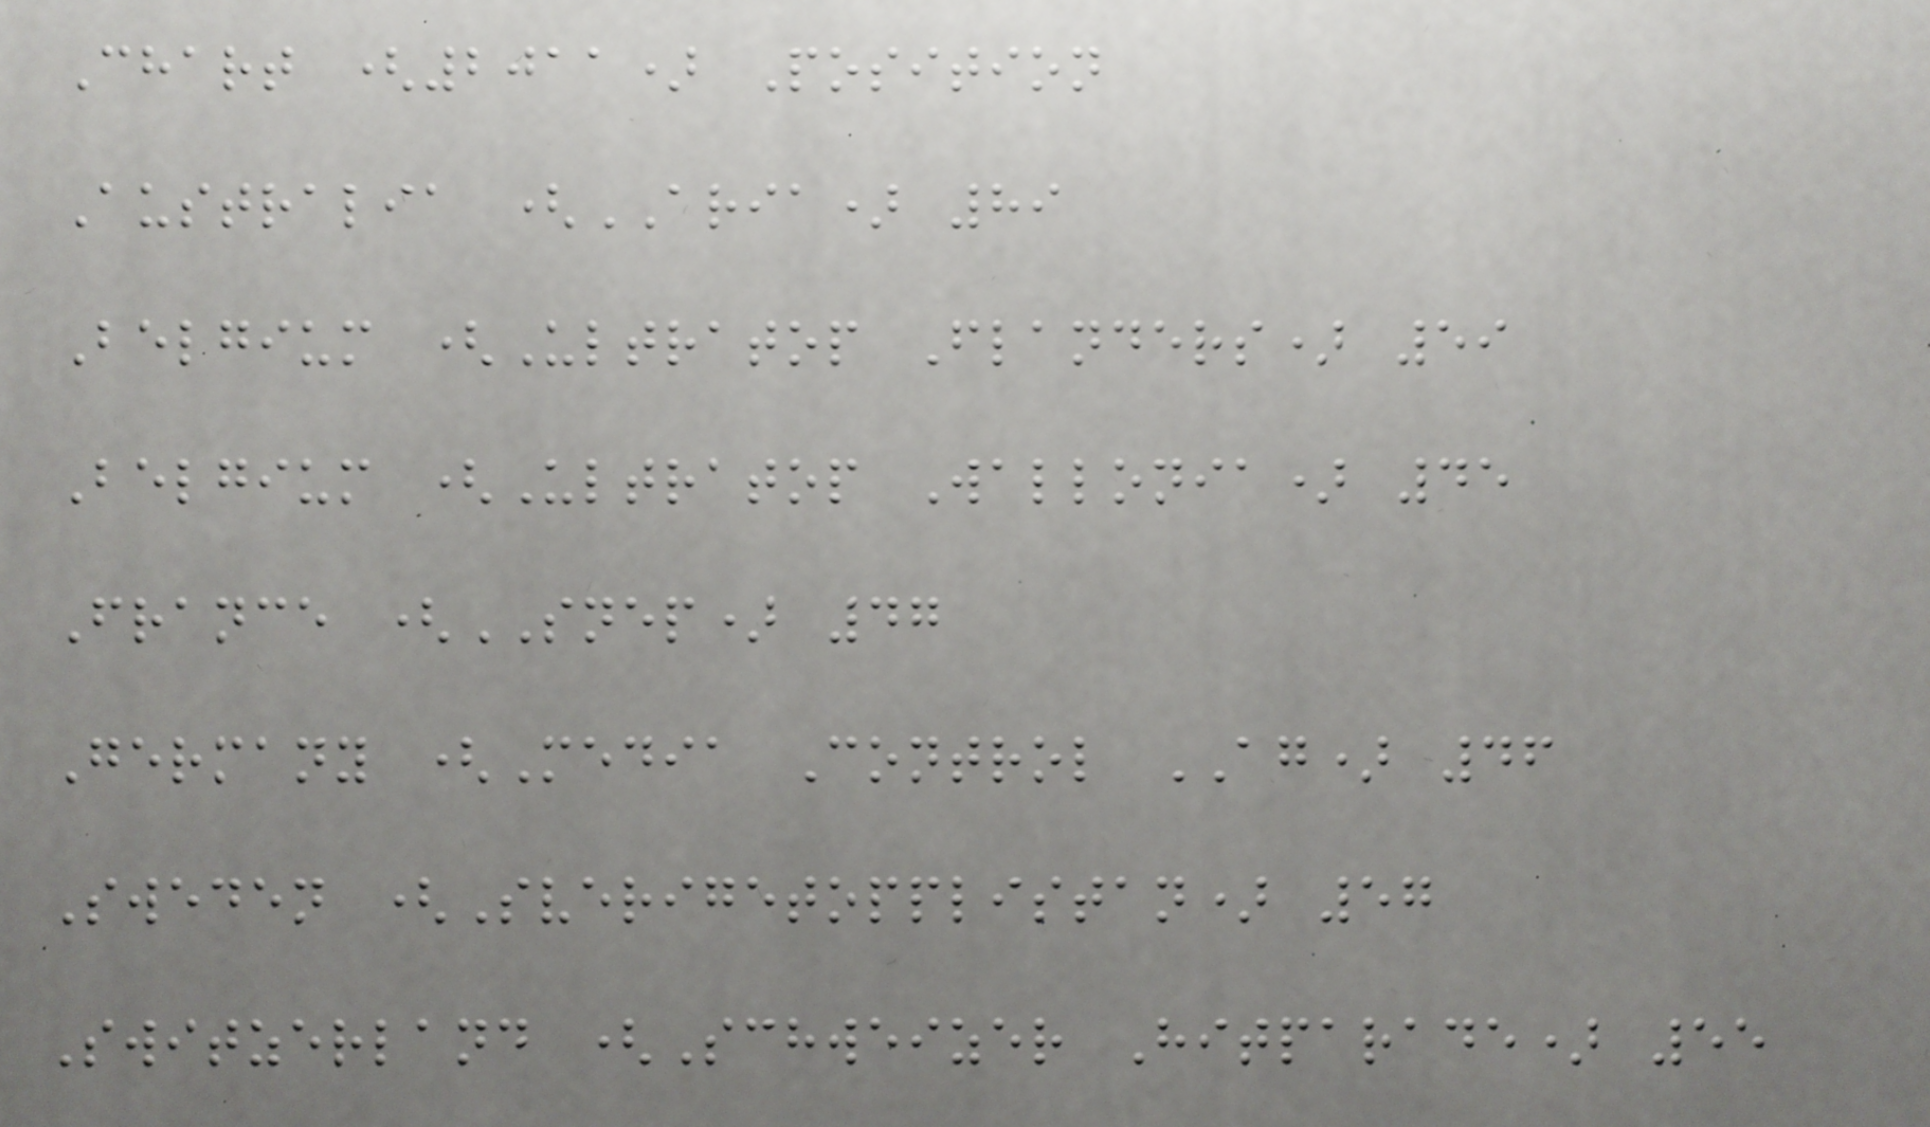Chart (2011) Position
Australia (ARIA) 89
Belgium (Ultratop Flanders) 59
Belgium (Ultratop Wallonia) 45
France (SNEP) 47
Germany (Media Control AG) 46
Sweden (Sverigetopplistan) 57
Switzerland (Schweizer Hitparade) 55
